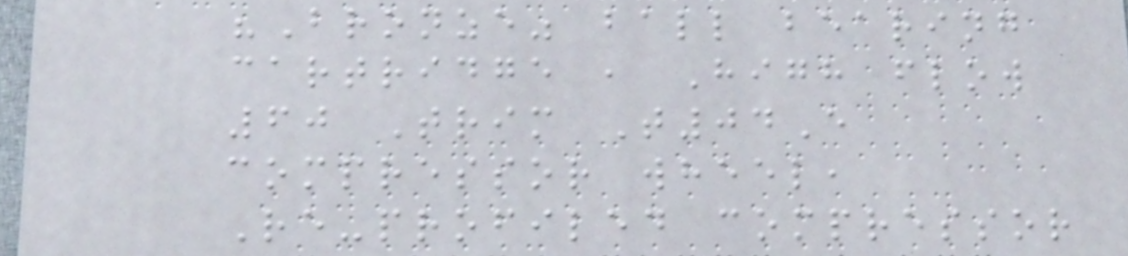"Bronze" ball bearing
cartridge , High flow
60 Trim T04E
compressor wheel,
Re-profiled compressor
